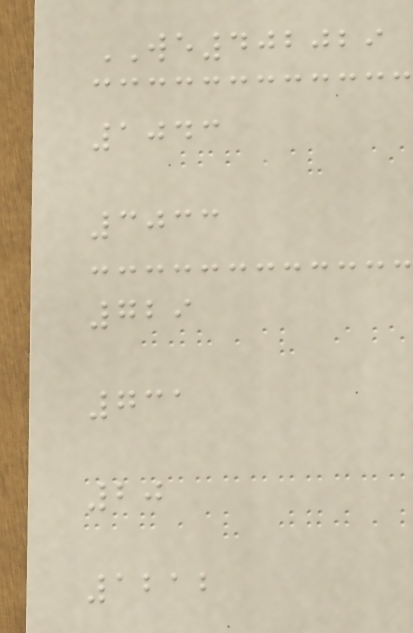WE402029
1043
3033
729
731
20
1212
